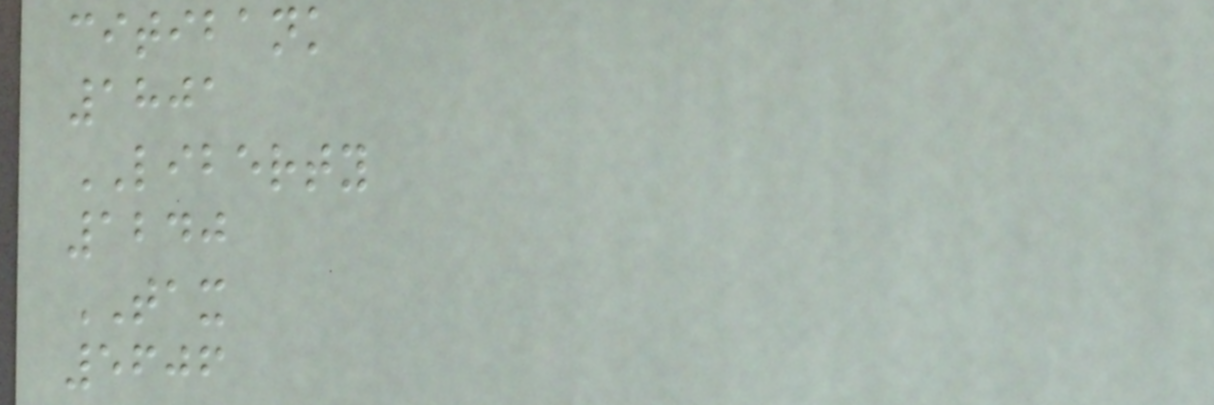citibank
1801
LIBERTY
1240
TAX
5606
